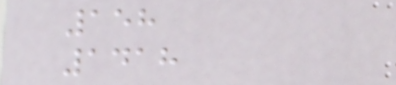158
1418
